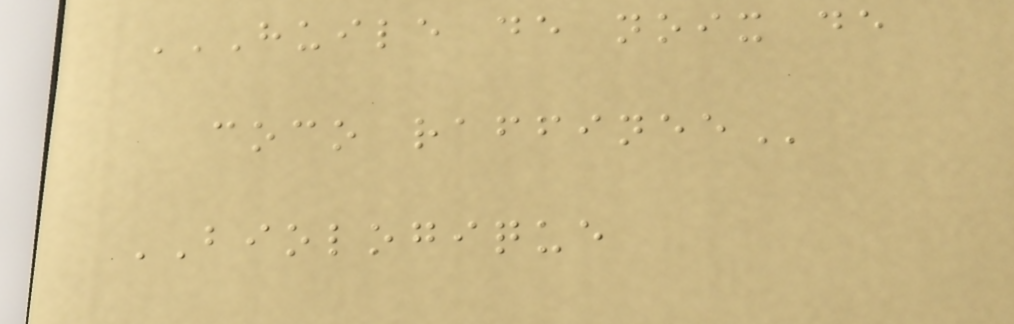HUILE DE NOIX DE
COCO RAFFINEE
BIOLOGIQUE
